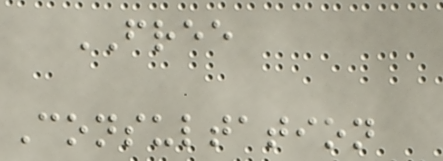FREE
Consultation
